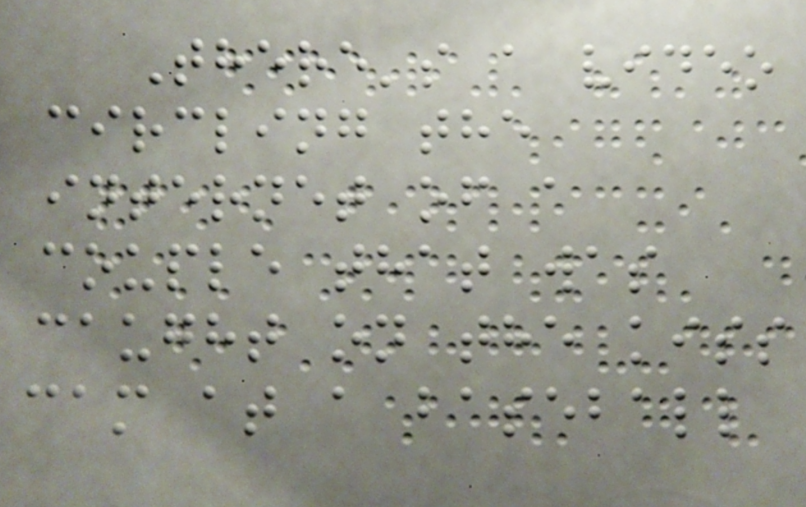There's a video
circling the
internet of a
couple that was
caught on the kiss
cam at a baseball
